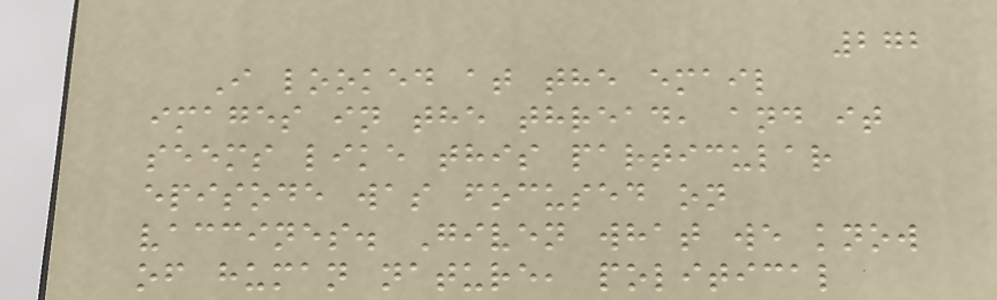272
I looked at the email
images in the thread, and it
seems like this particular
episode was focused on
vaccines. Given what we know
of human nature, political
